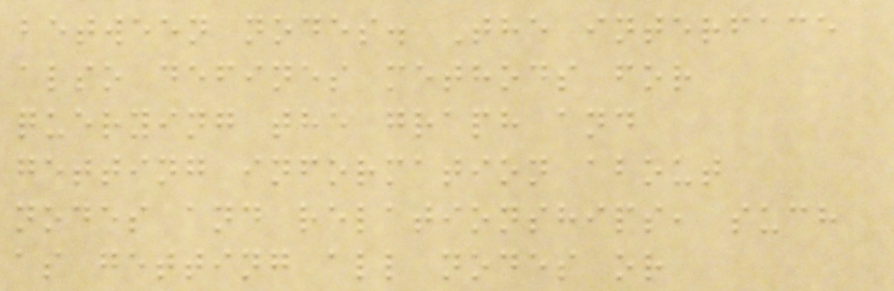between nodes. The interface
also defines methods for
querying the graph and
getting information about
nodes and relationships, such
as getting all nodes or
